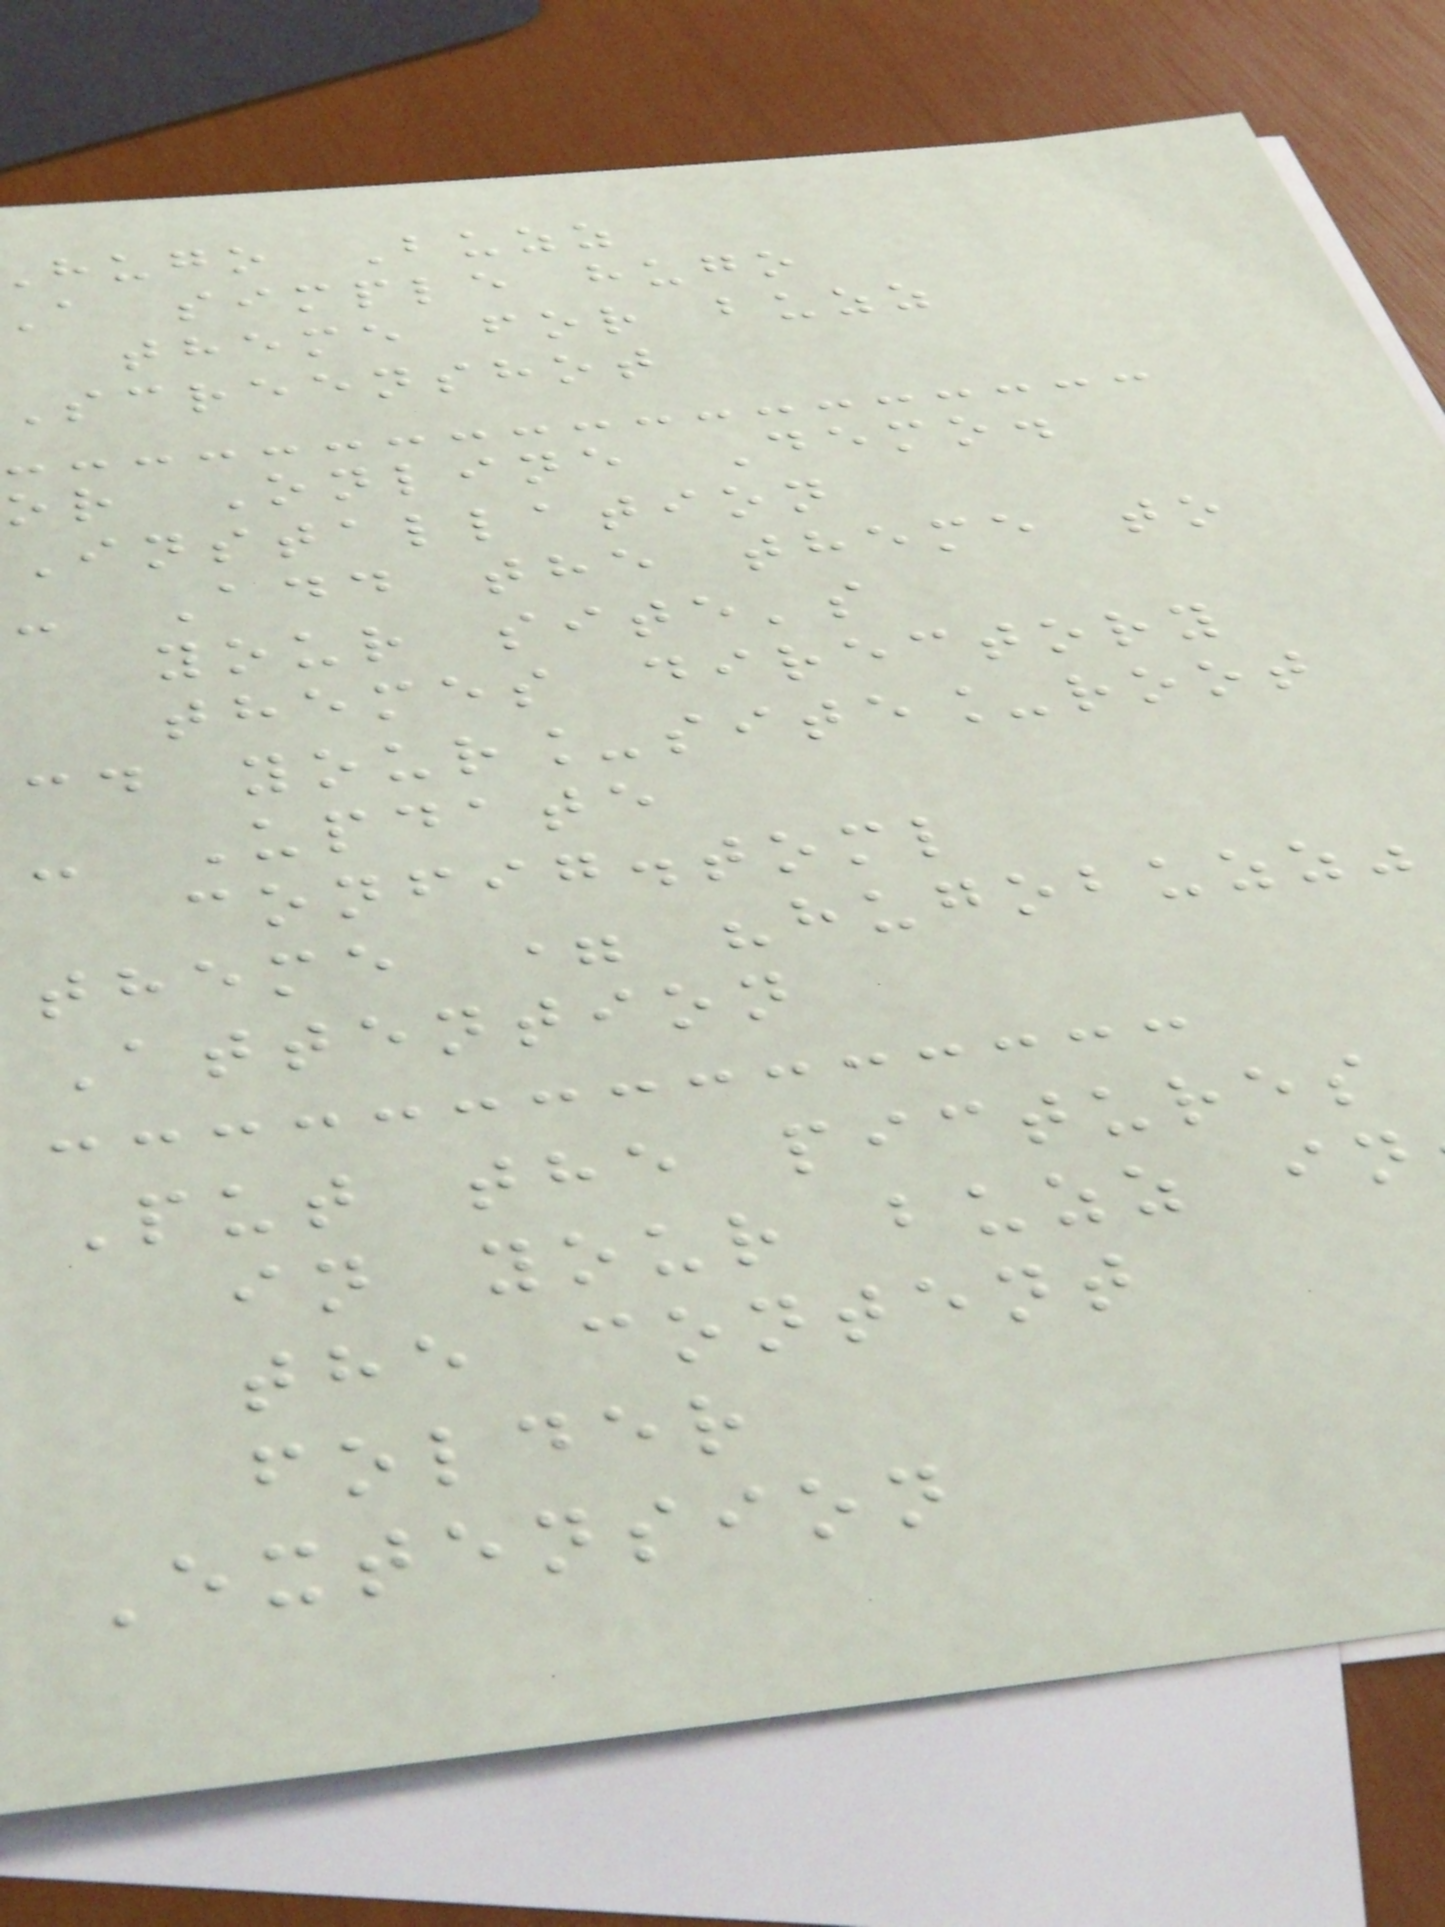hugo Buzz
a simple hugo
theme for buzz
screenshot
or Online Demo.
Installation
- Add the theme to
your site's
themes directory
cd your_site_root
- Update
config.toml
theme = "hugobuzz"
Attention
Put the pictures
in your buzz in
the content
folder
Extension
